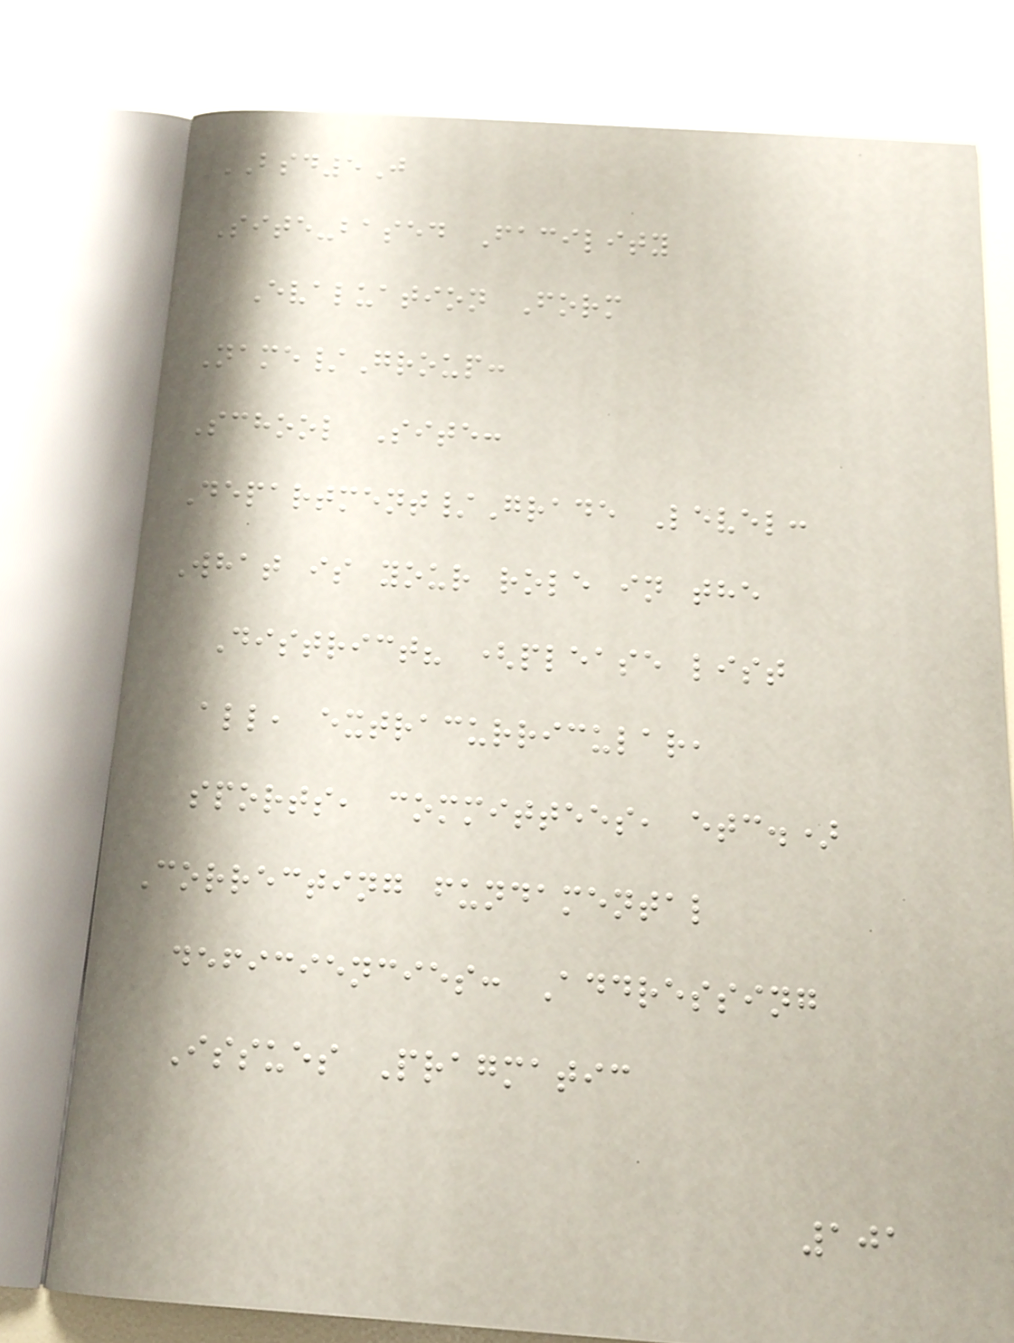BSD5J
Site-based Facility
Evaluation Form
Name/Group:
School Site:
Department/Grade Level:
What is your role in the
District? (please list
all, extracurricular,
sports, committees, etc.)
Correcting fundamental
deficiencies: Addressing
Issues Pragmatic
101
